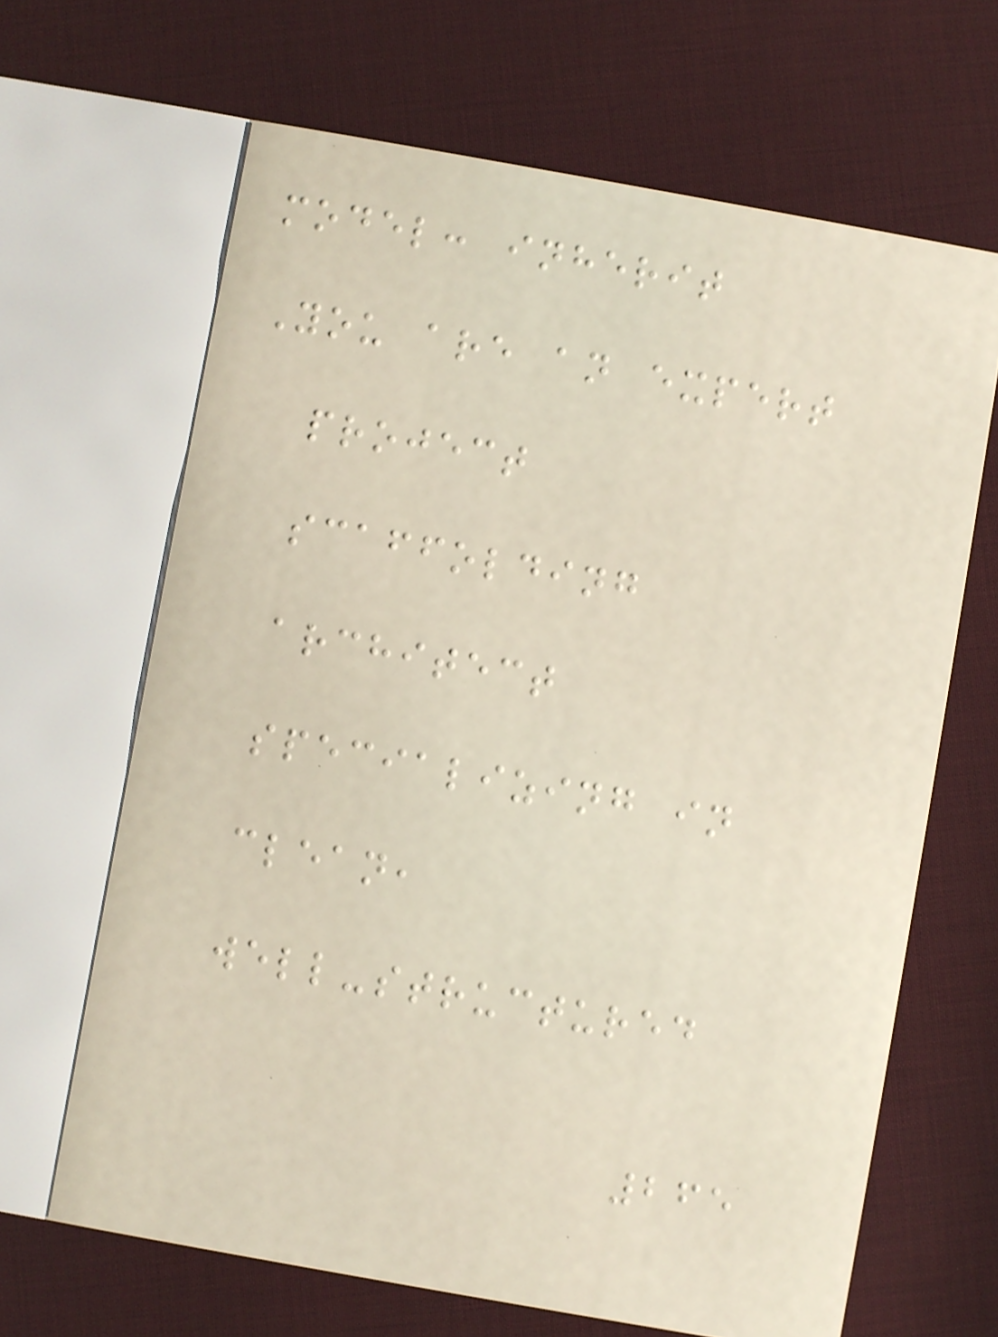model: inherit
You are an expert
project
scaffolding
architect
specializing in
clean,
well-structured
265
